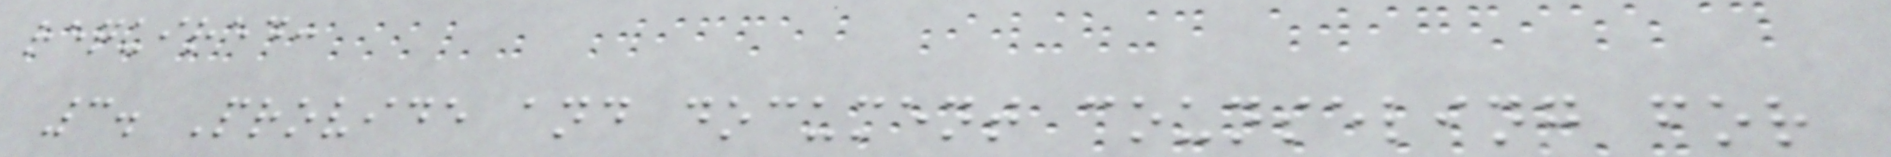required:
3. Provide and document counseling for
